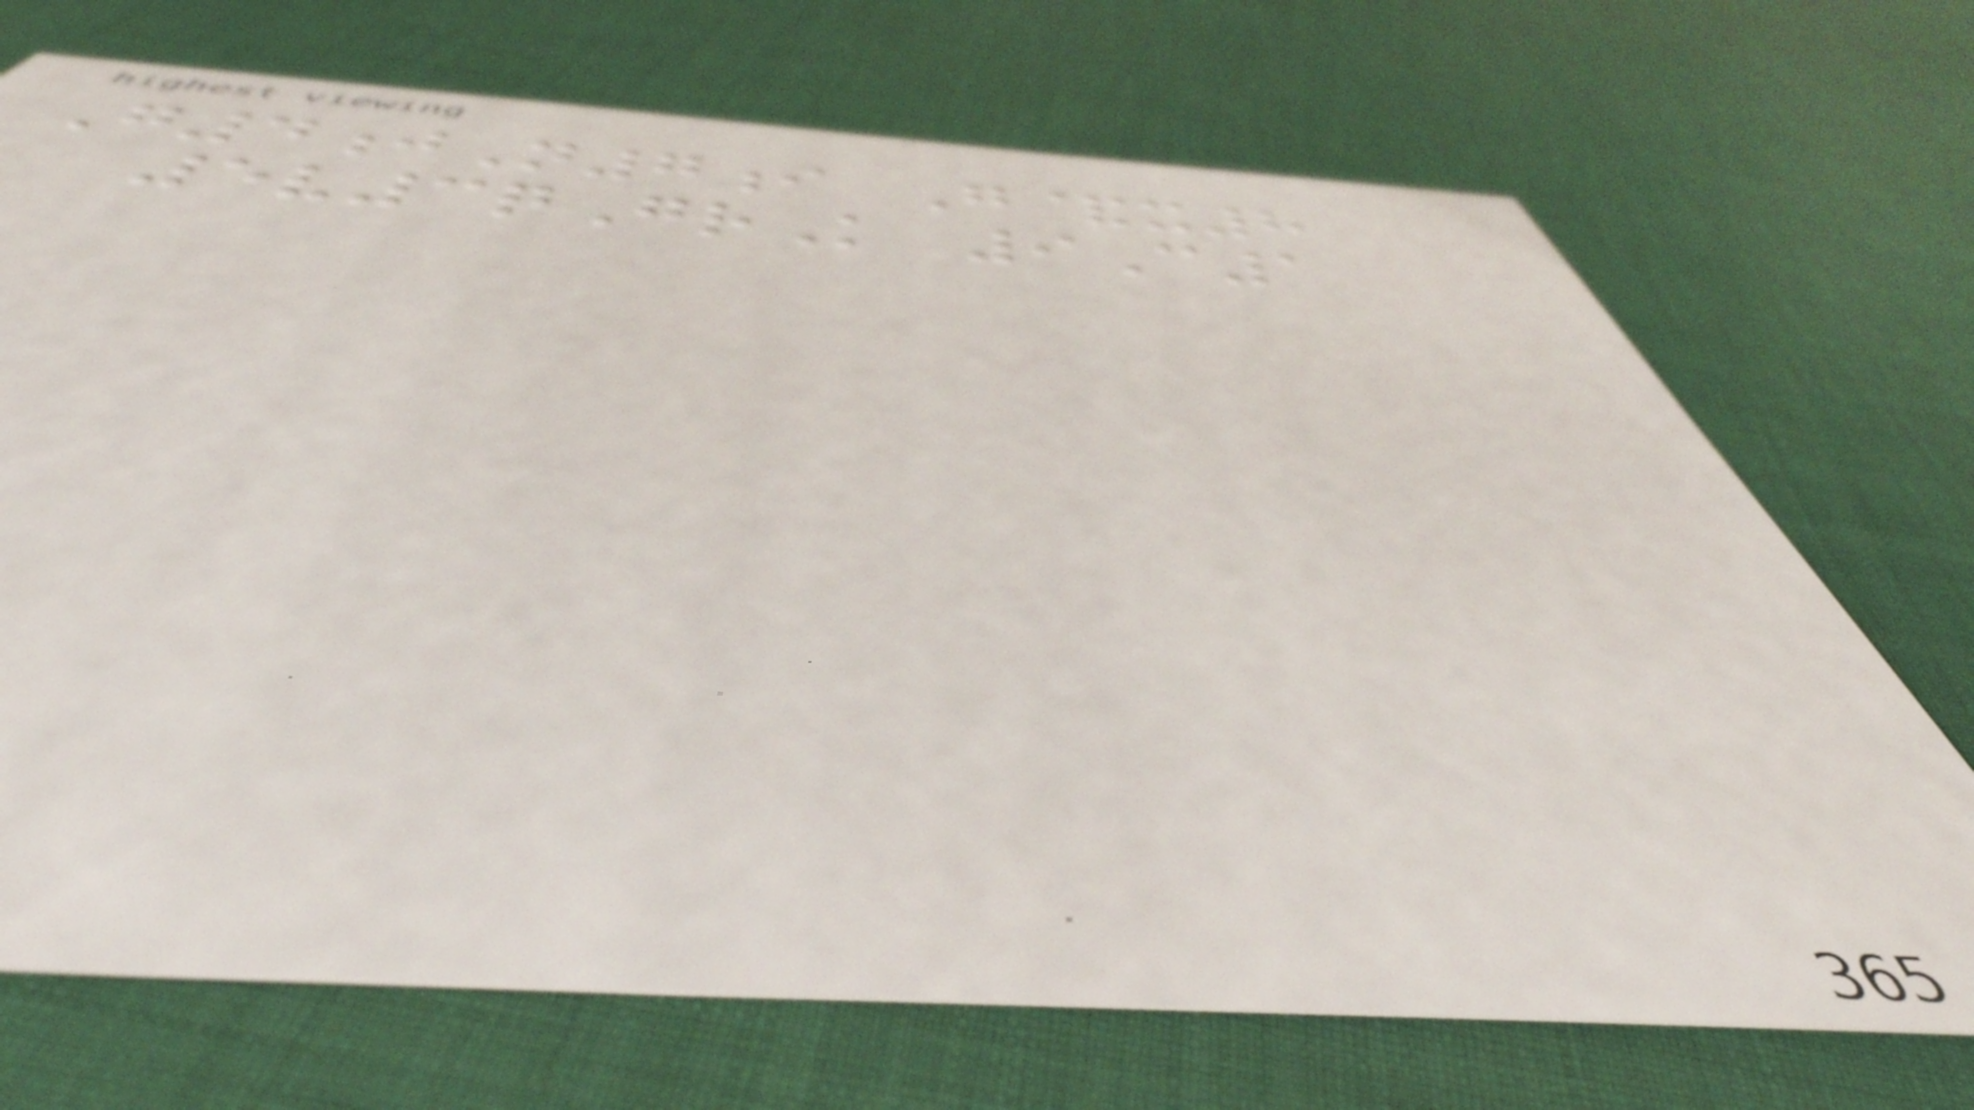G4jN7i G&x8
5v3qGrK 9C1
